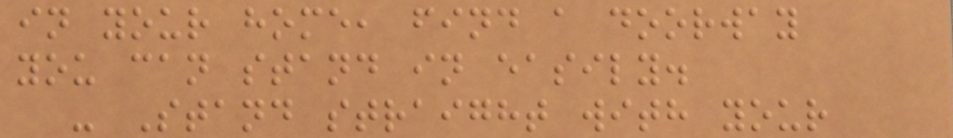in your home, find a doorway
you can stand in easily.
- Stand straight with your
